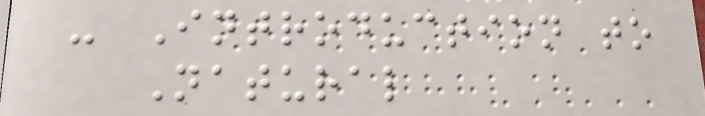- Introduction to
Natural
